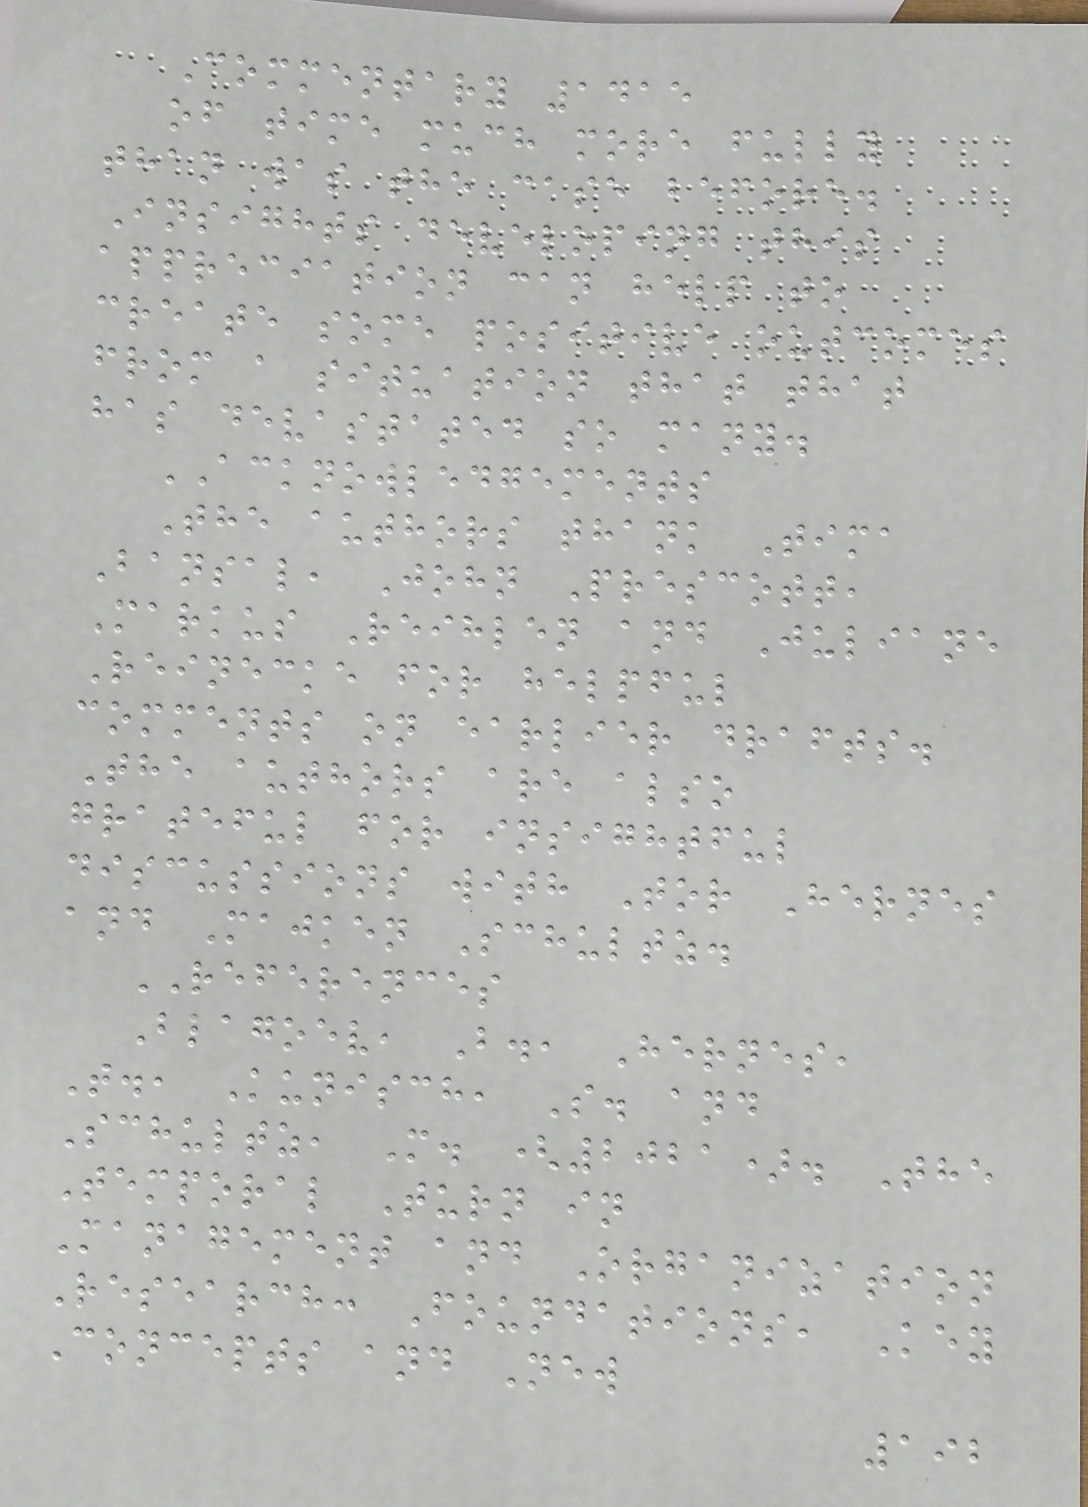Commentary 1415
of time much more fully
than was the case before.
Insights developing this
appreciation can help to
create some positive outcomes
from a situation that that
has devastated so many.
ACKNOWLEDGEMENTS
The authors thank Tima
Bansal, John Prescott,
Markus Reihlen and Juliane
Reinecke for helpful
comments on earlier drafts.
The authors are also
grateful for insightful
discussions with Tor Hernes
and Majken Schultz.
REFERENCES
Blagoev, B., Hernes,
T., Kunisch, S. and
Schultz, M. (2021). The
Temporal Turn in
Management and Organization
Research: Foundations, Key
Concepts and New
192
